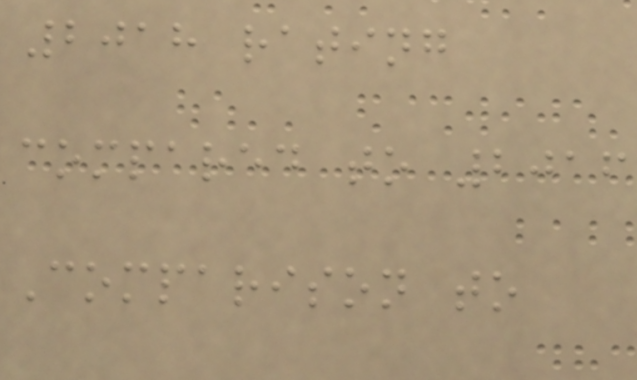2018 rating
compared to 2016
Comparison to
